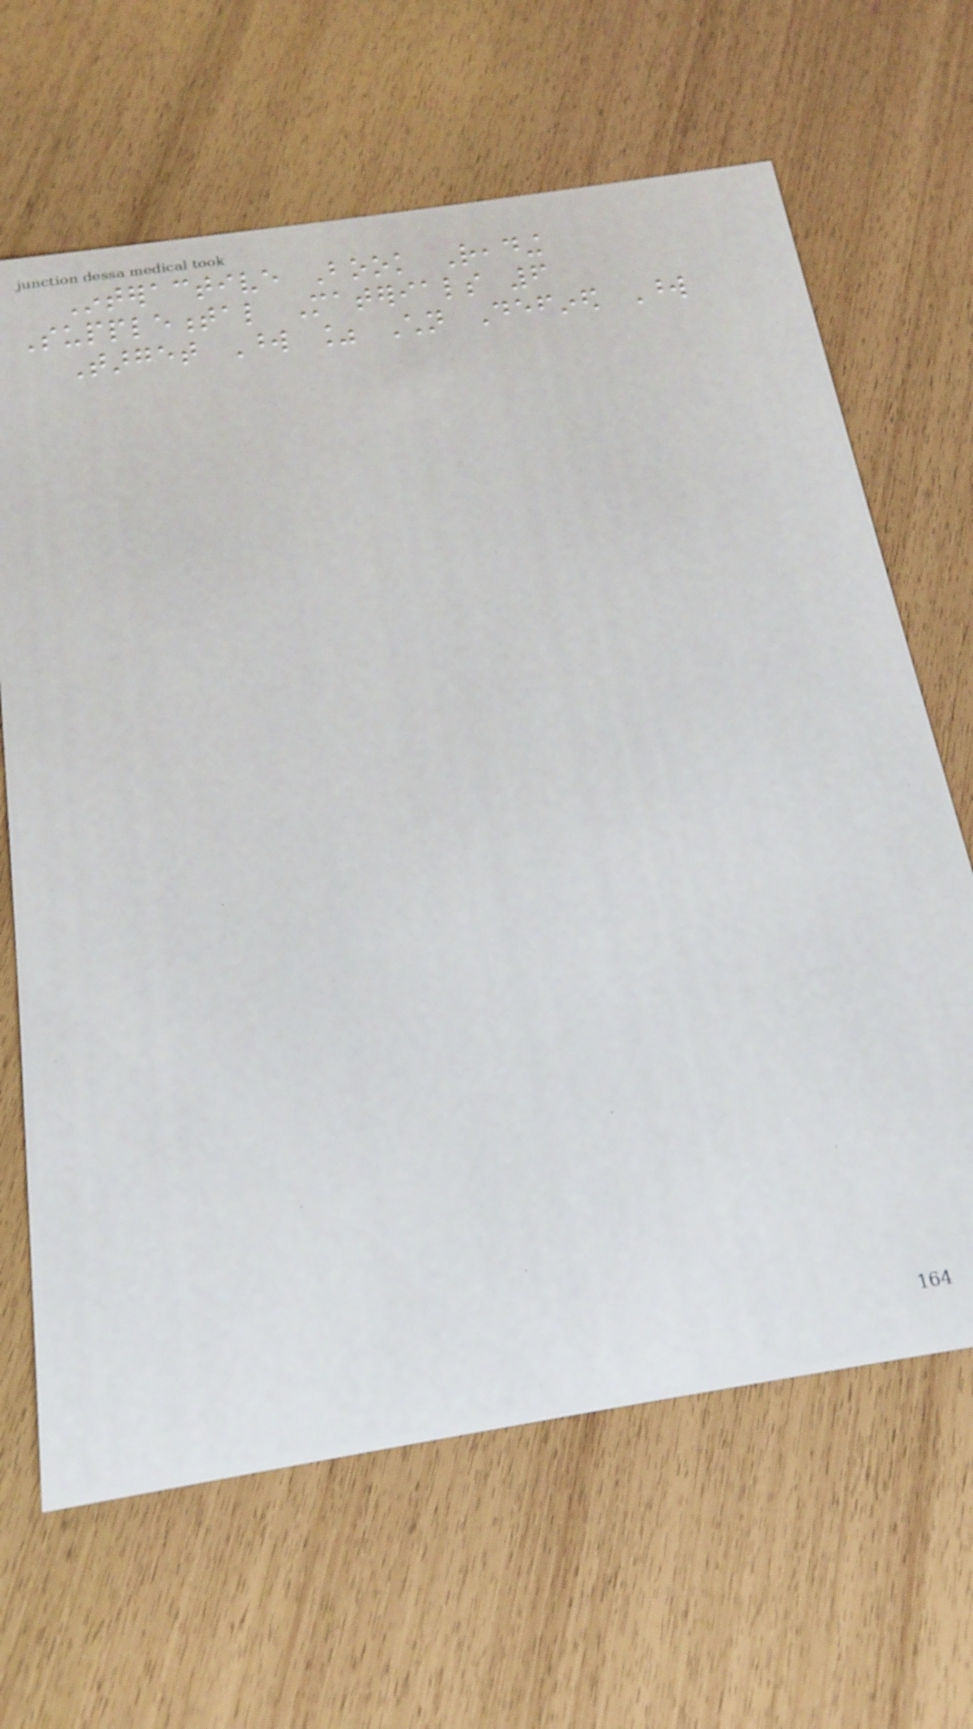Interactive Book Reading
Supplemental Materials 6
Target Word % Children Defined Word
